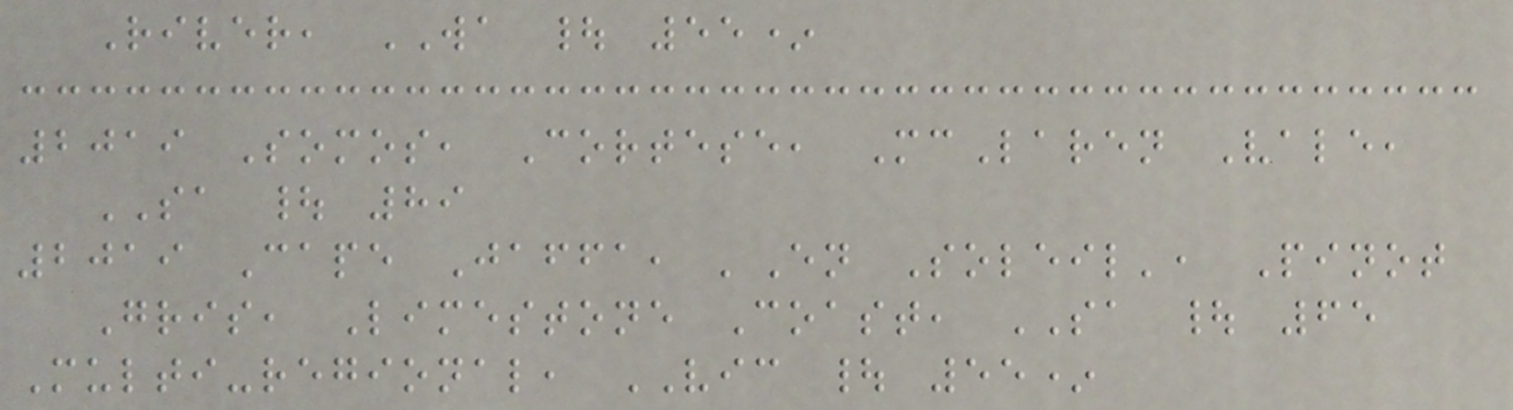River, WA | 55*
2019 Somos, Cortese, McLaren Vale,
SA | 89
2019 Cape Jaffa, 'En Soleil', Pinot
Gris, Limestone Coast, SA | 65
Multi-regional, VIC | 55*
